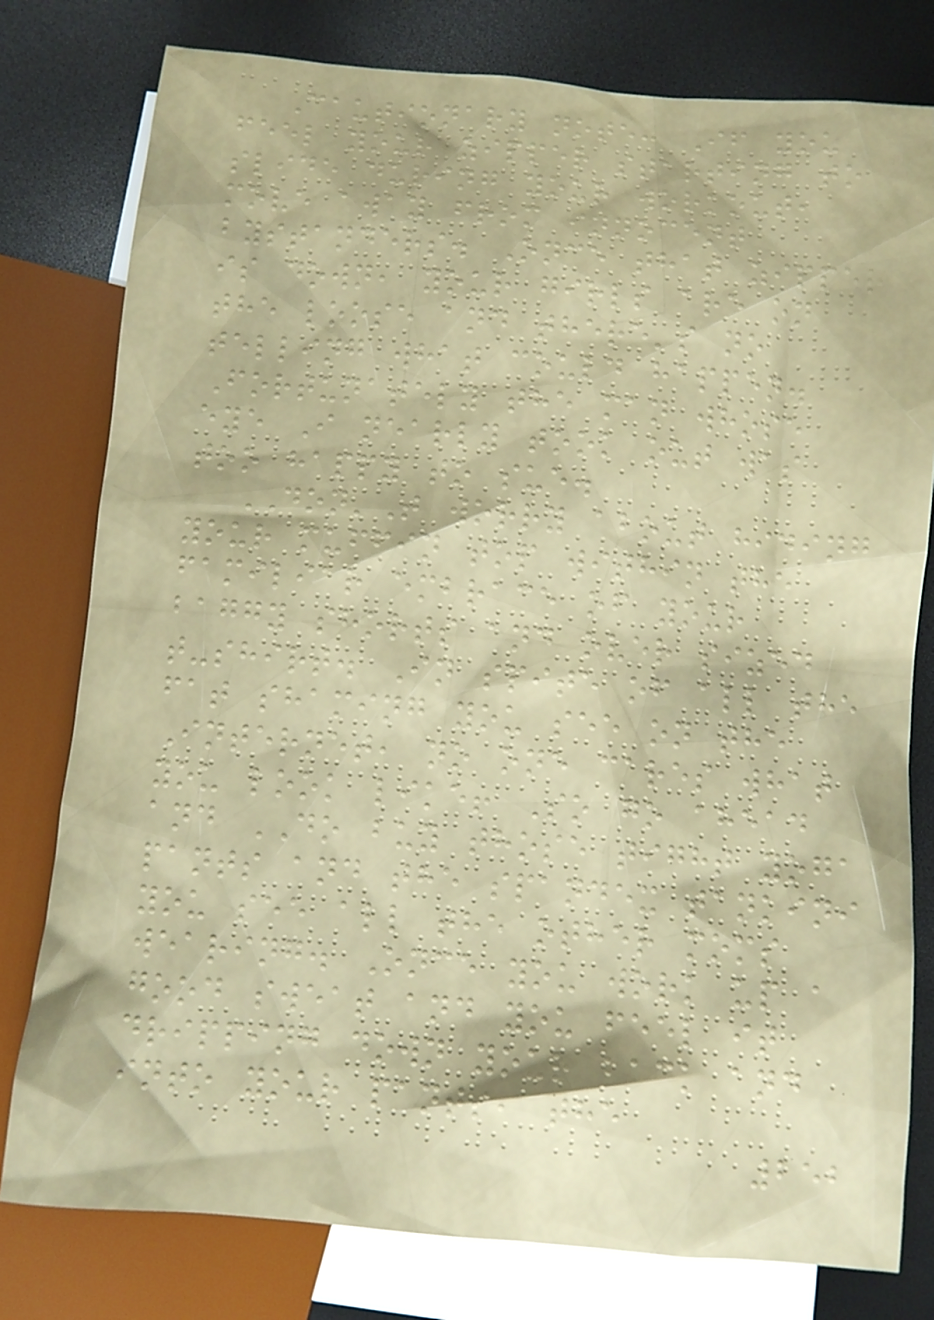Cautionary note: If you
feel your zipper starting to
slide during your workout,
move away from innocent
bystanders. Once that zipper
is down, your girls are on
the loose and there's no
telling what could happen.
Fortunately the man whose
eye I nearly took out was
too happy to sue.
DON'T worry about hiding
your muffin top within the
familiar embrace of your
baggy shorts and over sized
t-shirt. In spite of all the
fat shaming you see on the
Internet, no one cares what
you look like! So go ahead
and DO buy those tight yoga
pants and the spandex tankini
you see all the other moms
wearing. Once you work up a
good sweat and you feel it
dripping down your back and
into your pants, the
252
